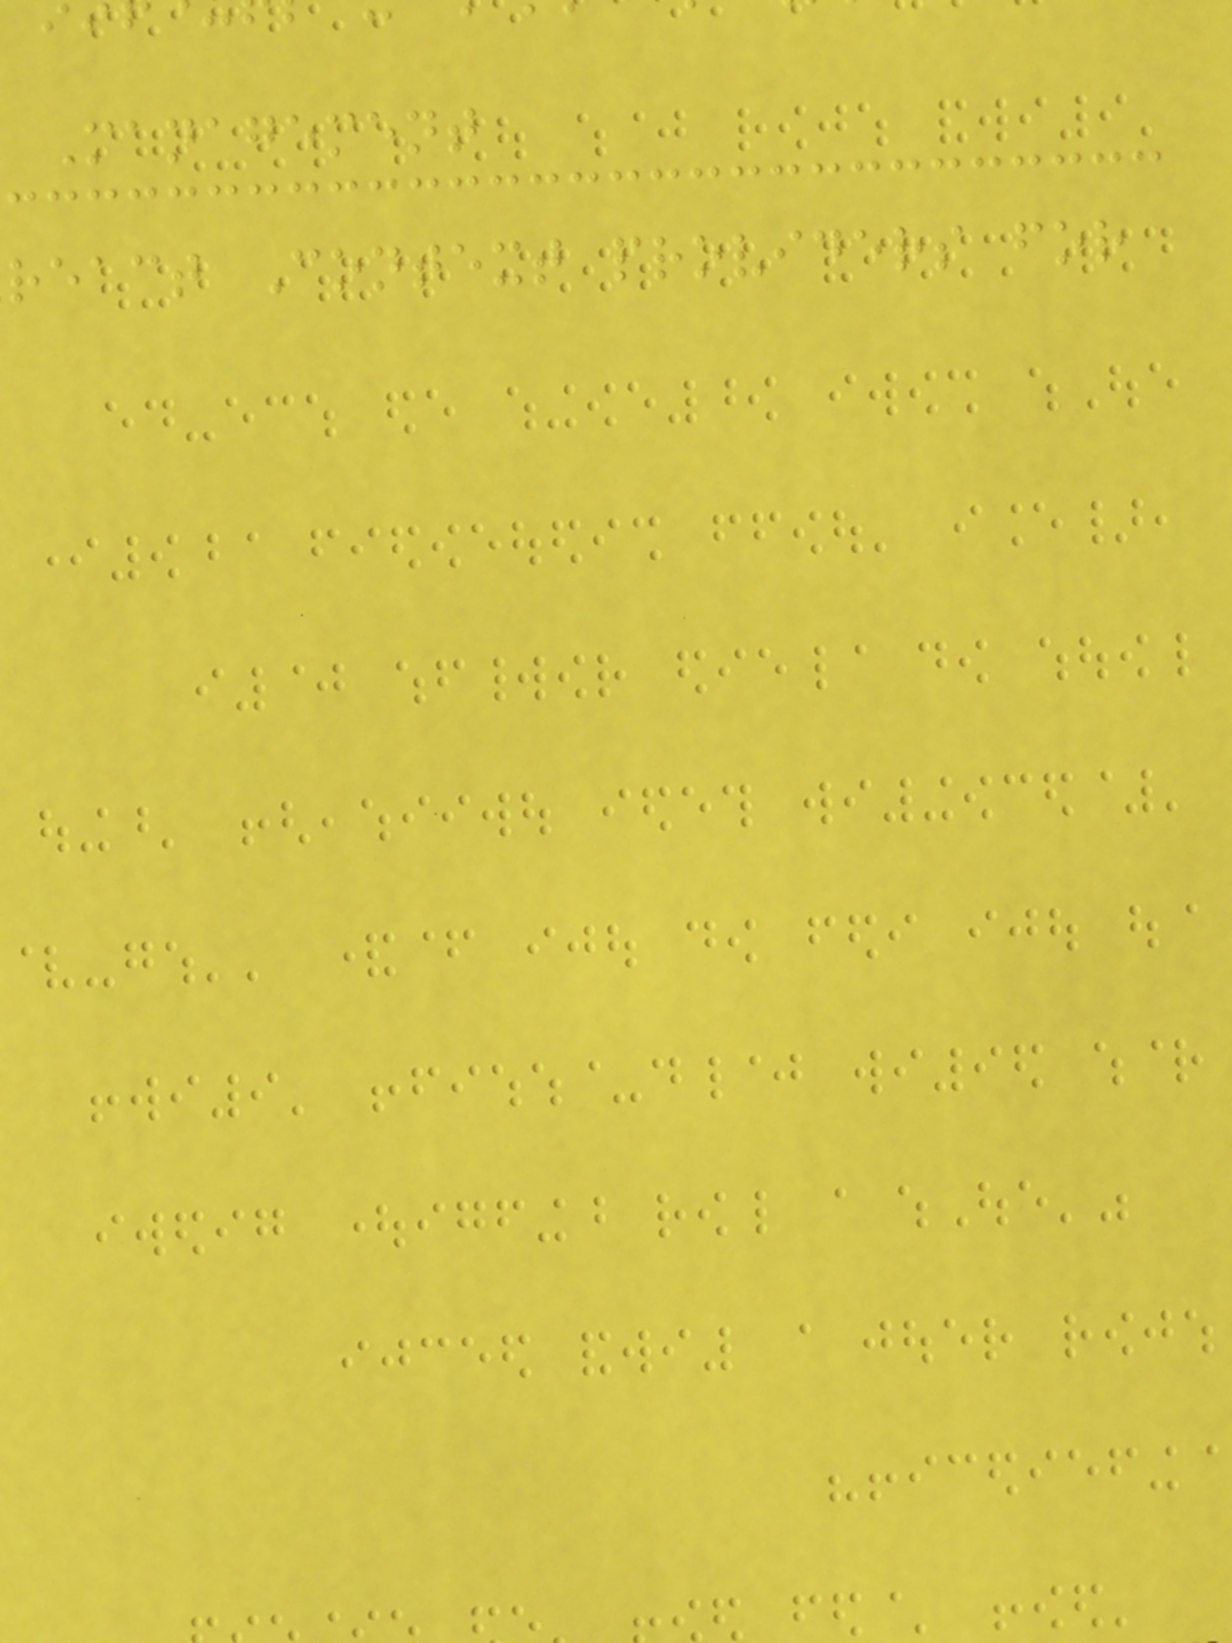Management
react Context providers for
